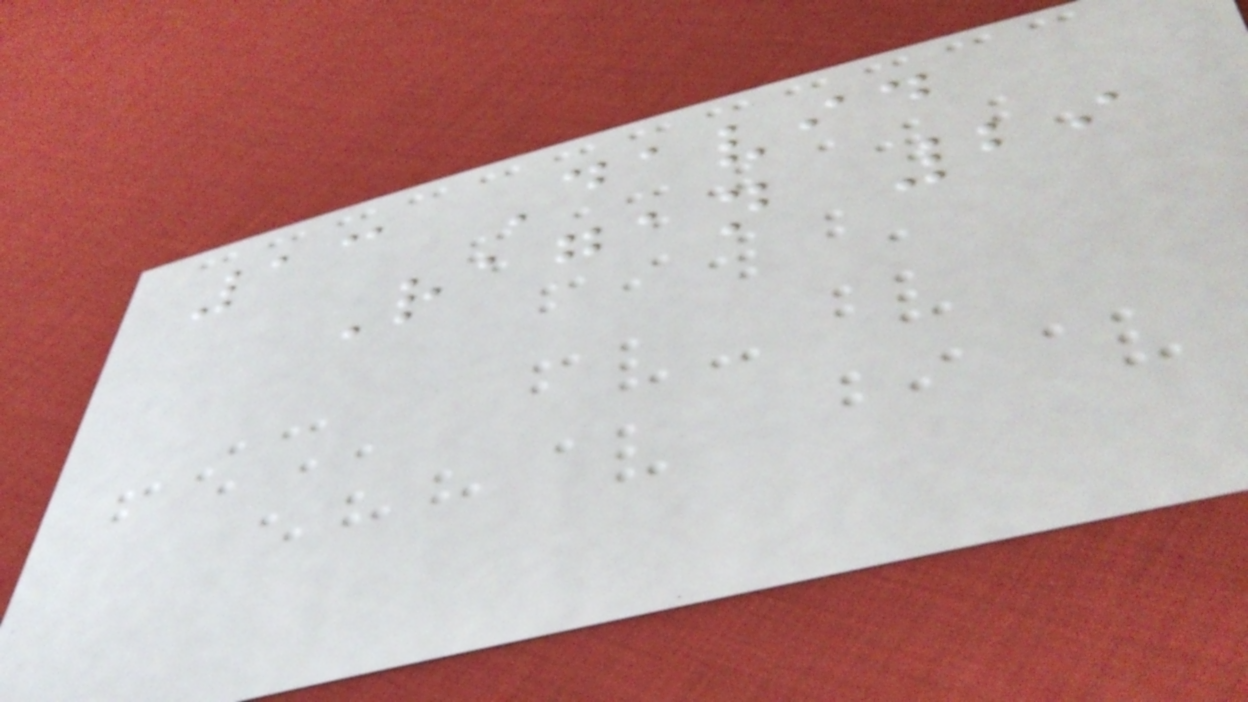13 David
Ragan 29
